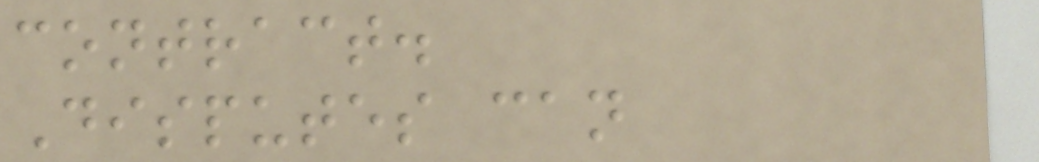contract.
Disputes can
